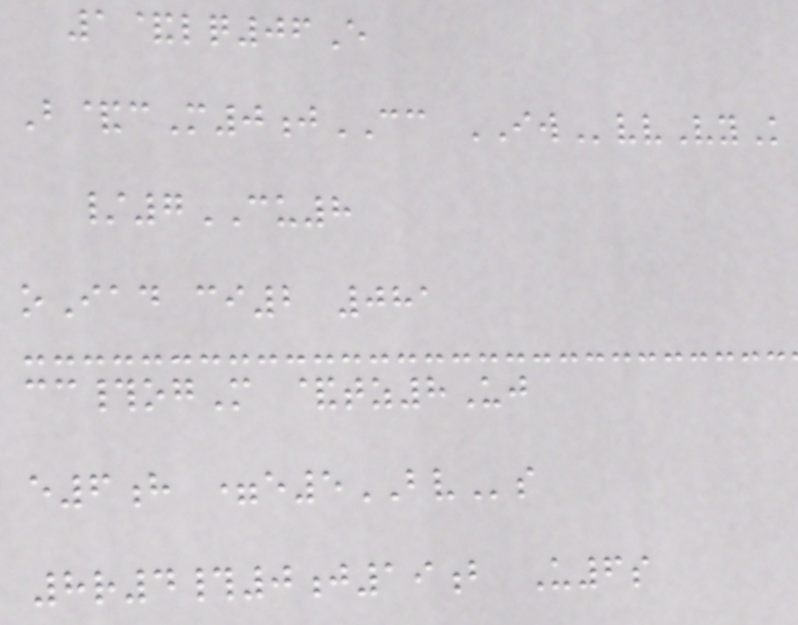1&lq06E
B&cM0jCC IWvvVyK
/7CU8
oIad ci2 081
cc#ogM &tz8Uj
e6h =e5BVs
8r4#0j19b U6s
